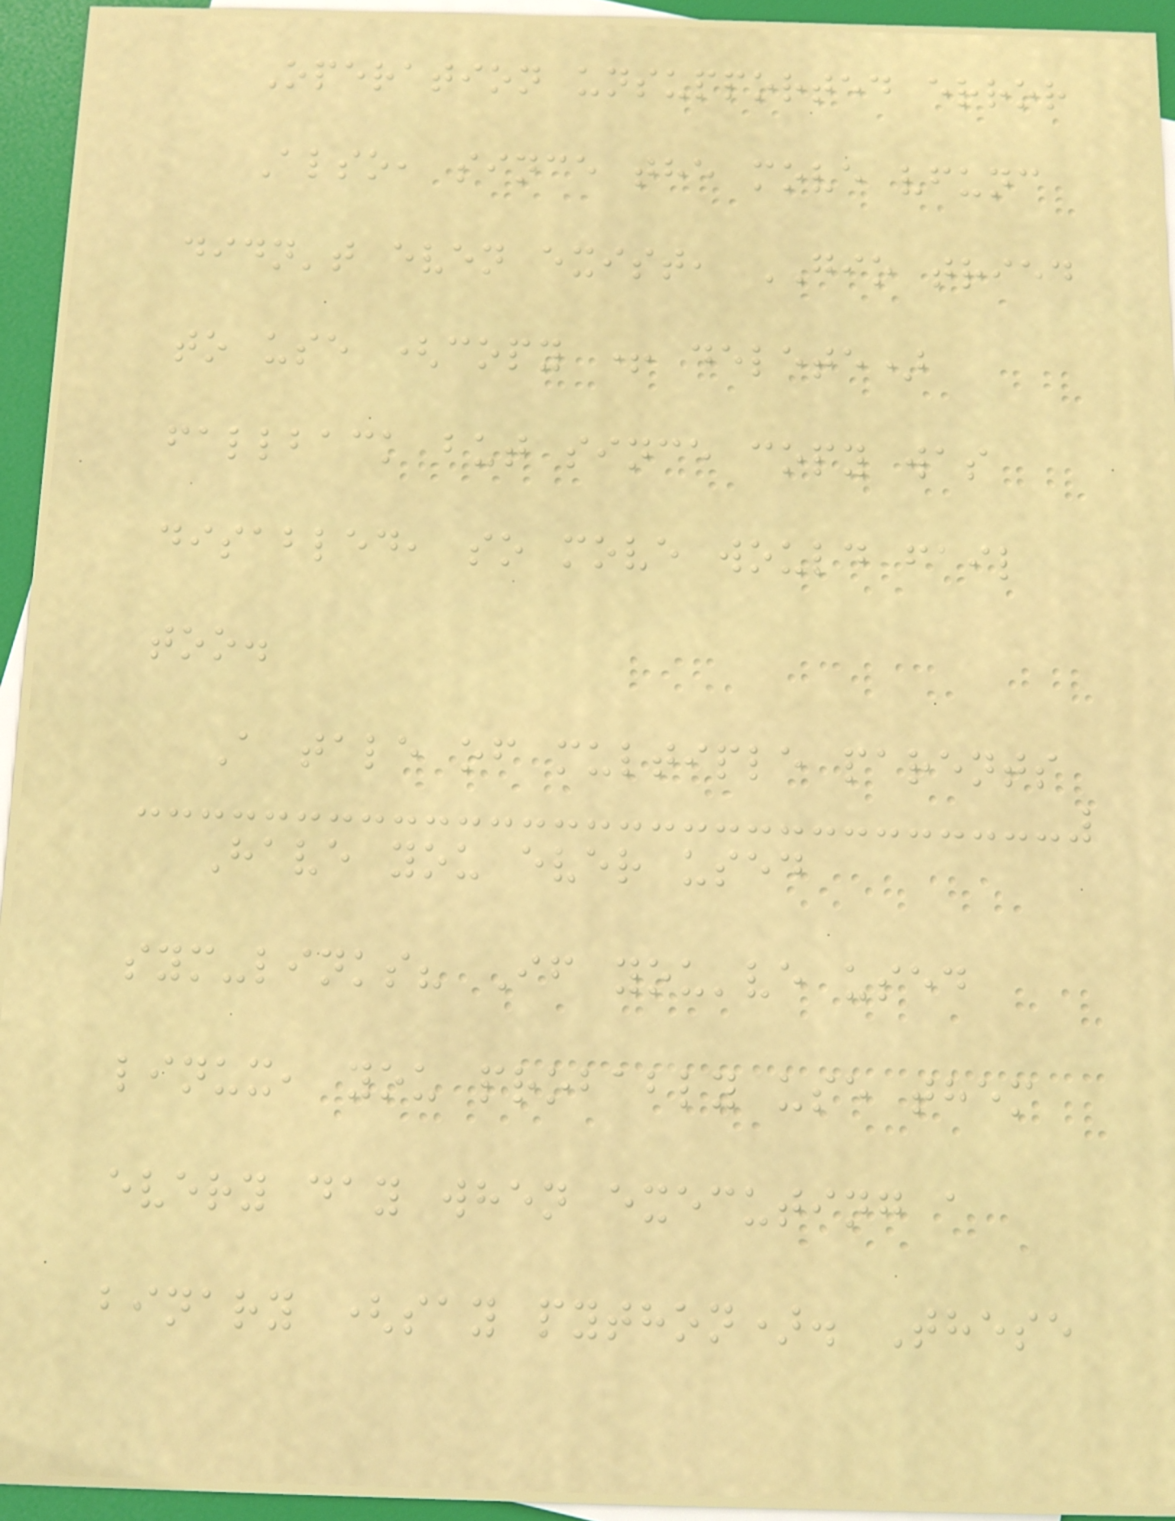Operation unsupported error
Also, since the move vfunc
didn't even exist, GIO tried
to use (copy + delete)
fallback but since copy was
disabled, so move would fail
too.
A tale of multiple parents
Have you ever used
sym-links? If you've used
linux, you probably use them
every day when executing a
binary (say python). These
